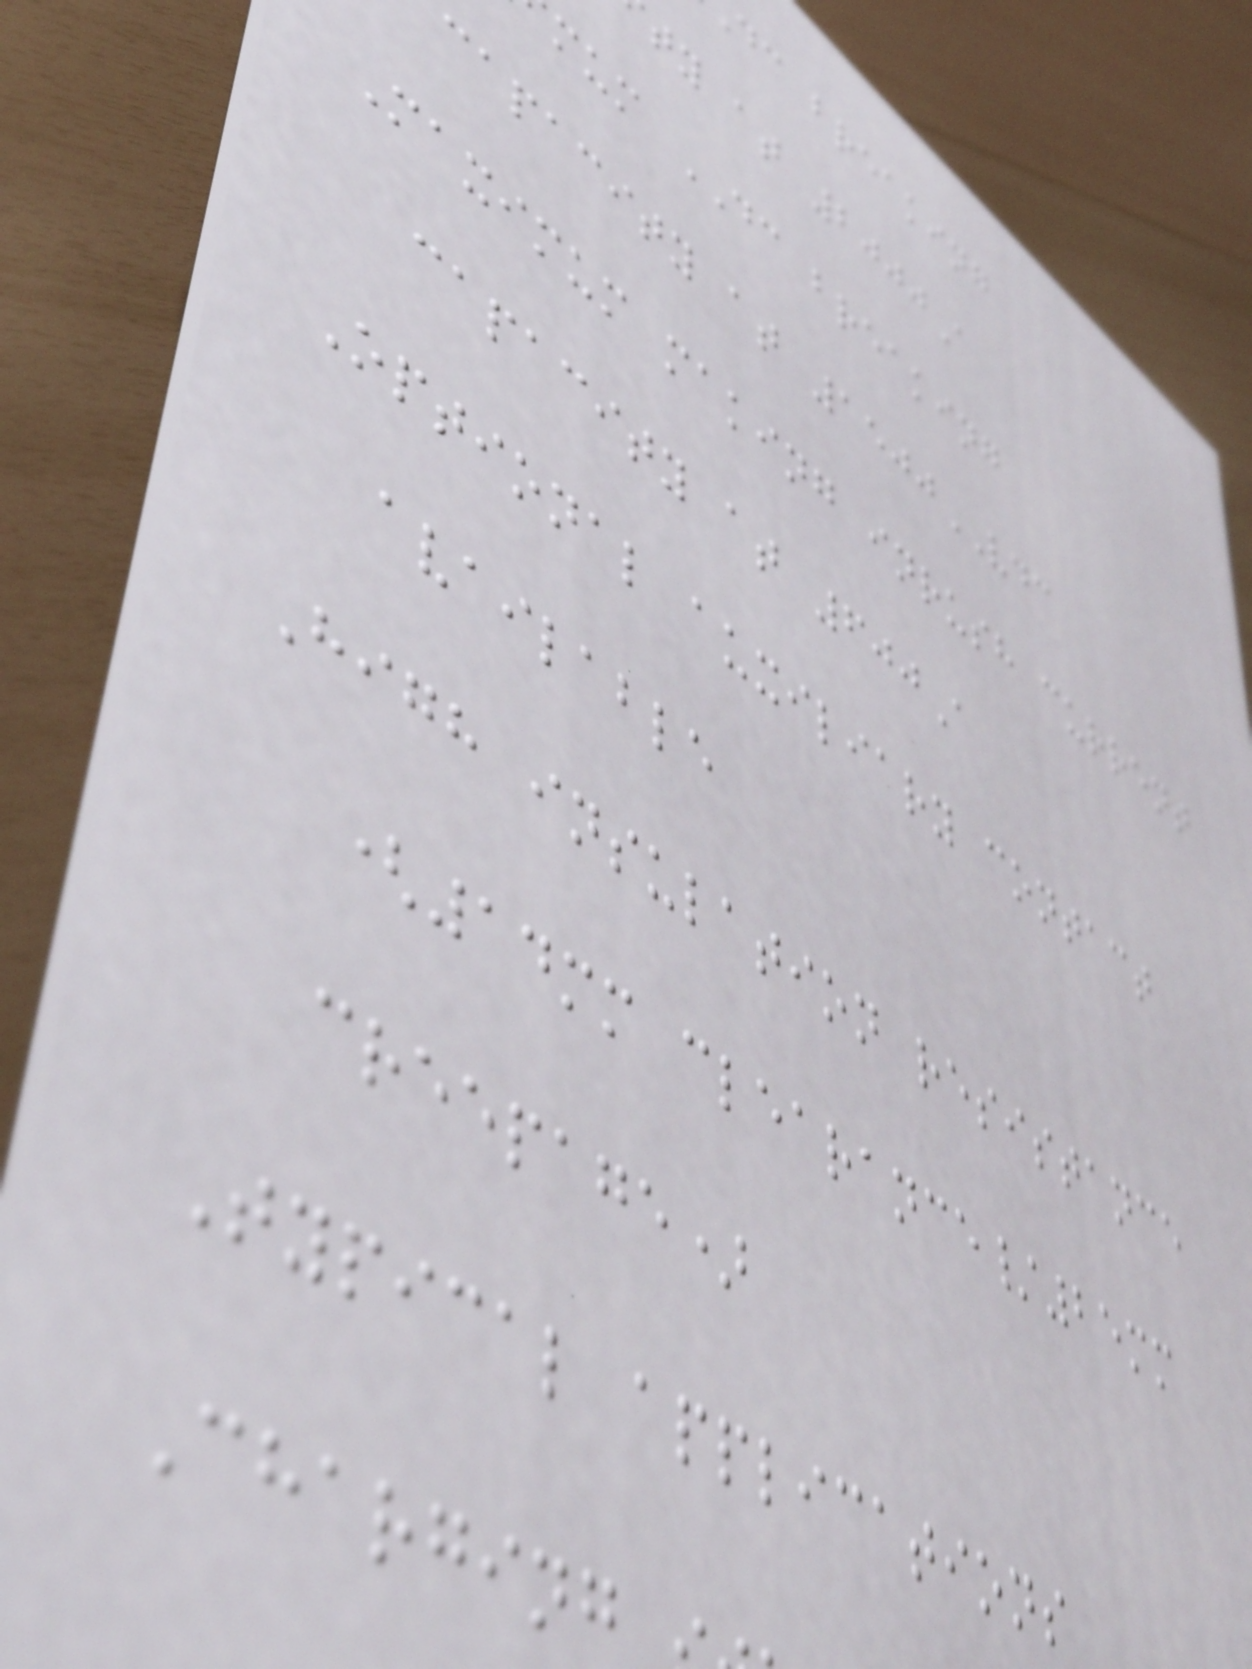dc breaking
ty at 2000A
mum DC breaking
capacity at 1500VDC
Maximum making inrush current
capacity at 600A
Optional auxiliary contact
available
High insulation resistance
(14mm clearance/25mm
creepage)
Typical applications
Charging
